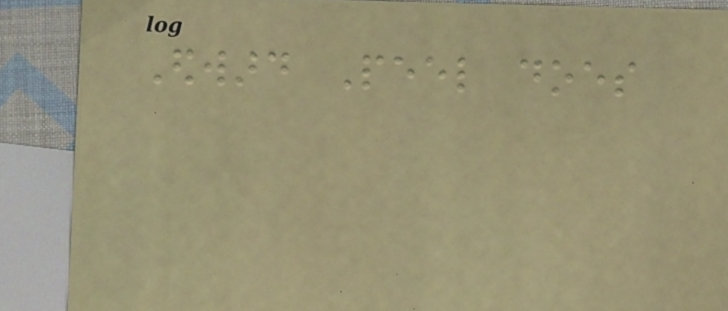Edward Peel does
